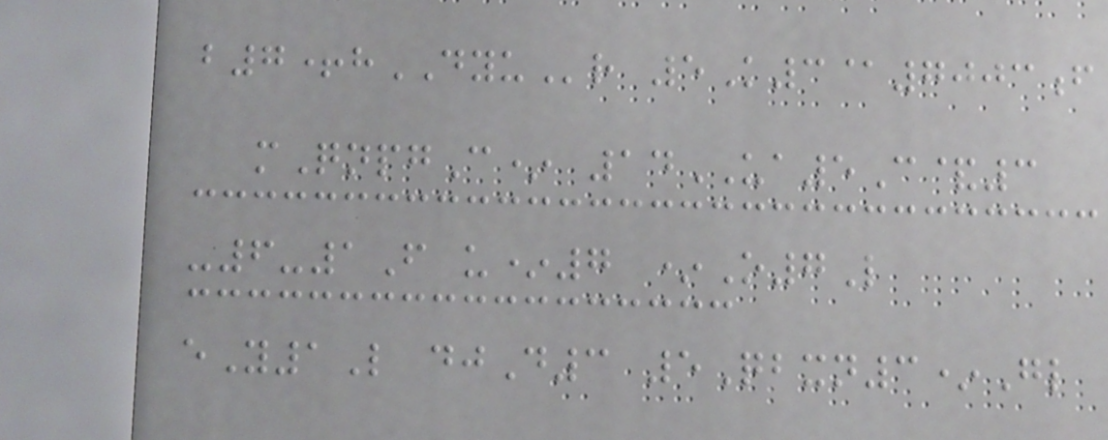b7+hDYUr 5K3@7003f
mQnpgC* 14UA5C&3
-6-1F u*7 *O7L
eY1L djD3 5Qbxn3*Gl
